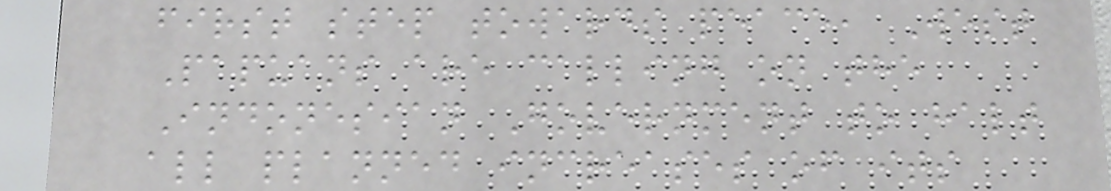first step towards peace, West
Papuans are calling on the
Indonesian Government to halt
all planned increases of its
